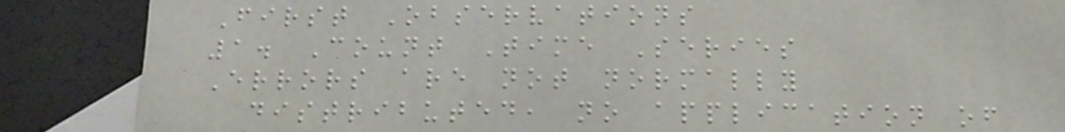First Observations
1. Count Time Series
Errors are not normally
distributed, no application of
